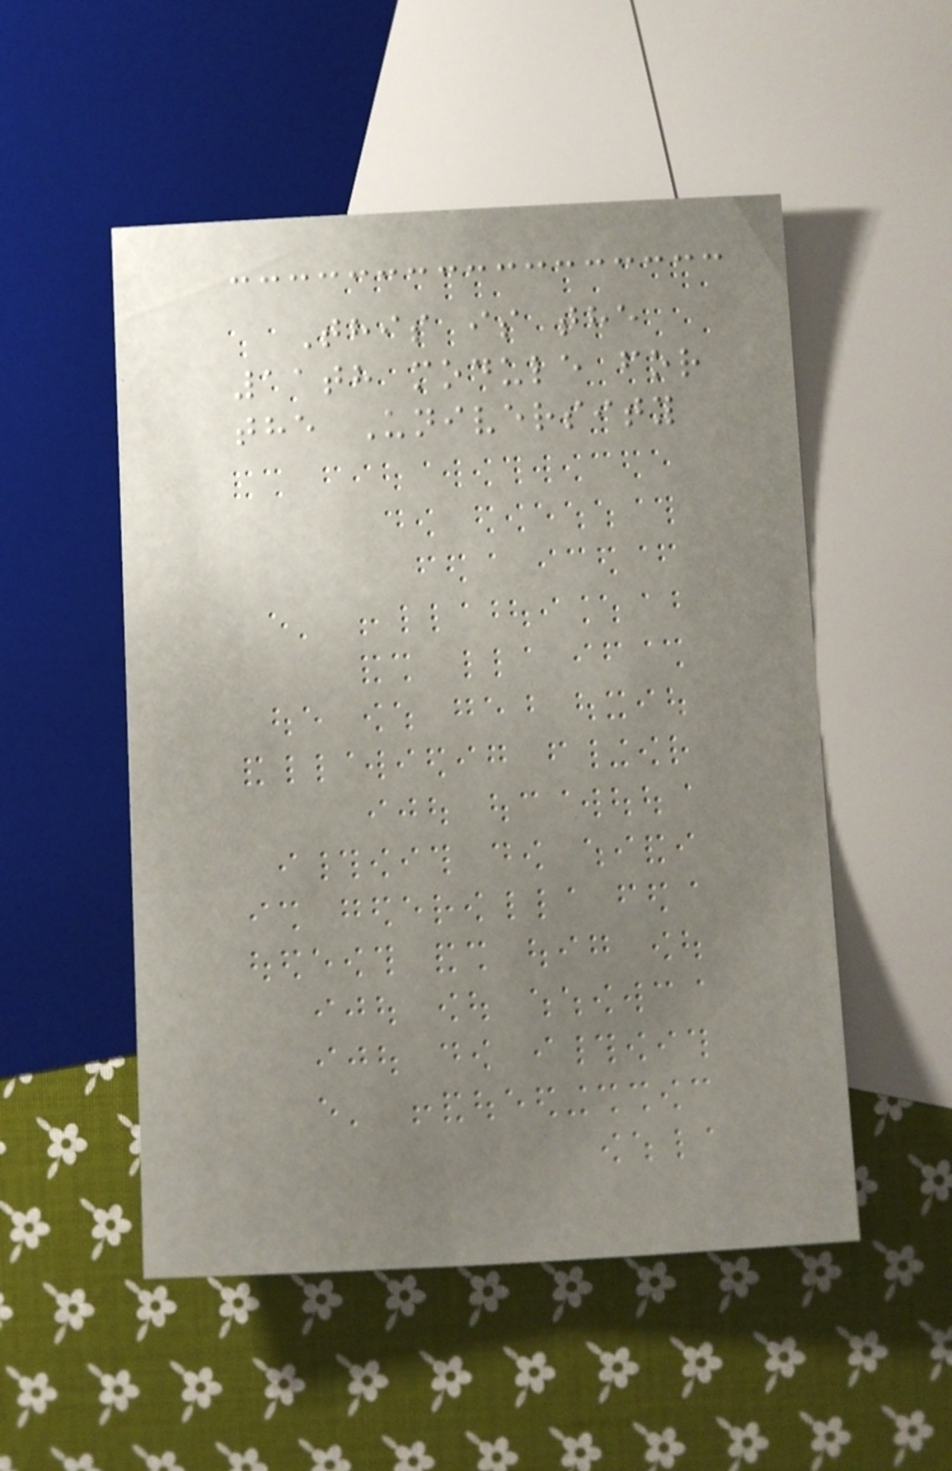This is the
11th module for
the University
